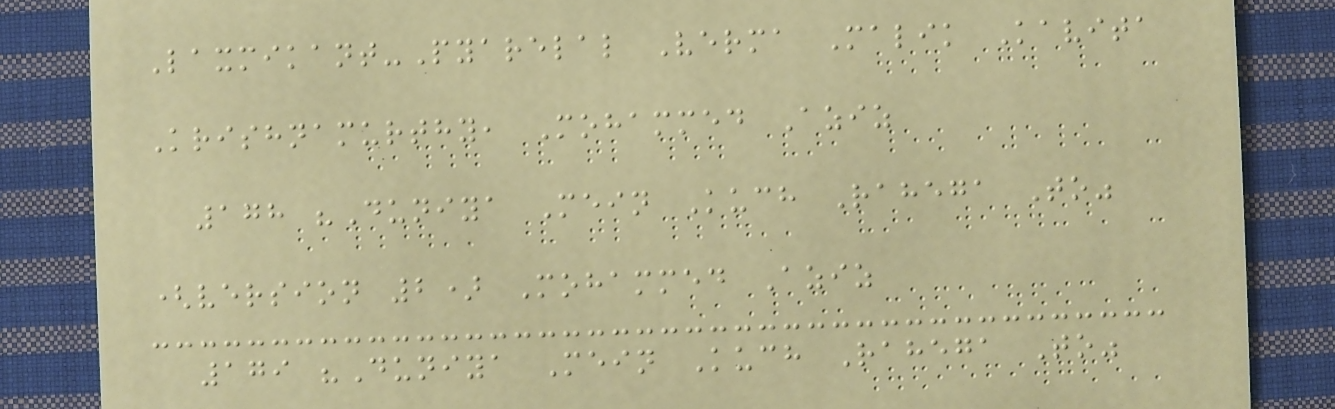Laxmikant-Pyarelal Verma Malik Kavita
Krishnamurthy, Mohammed Aziz
178 "Duniya Mein Kuch Rahega To"
(version 2) Mohammed Aziz
179 "Duniya Mein Kuch Rahega To"
